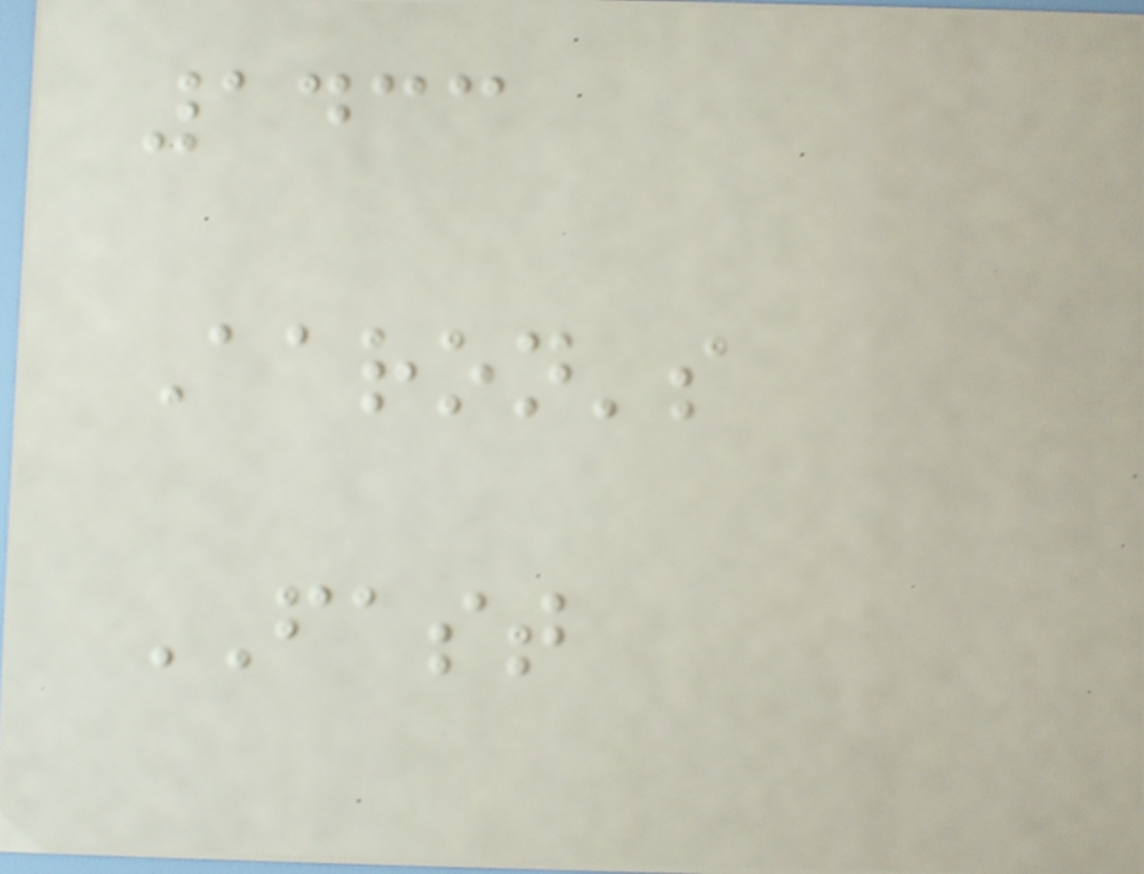1433
Aaron's
FAST
